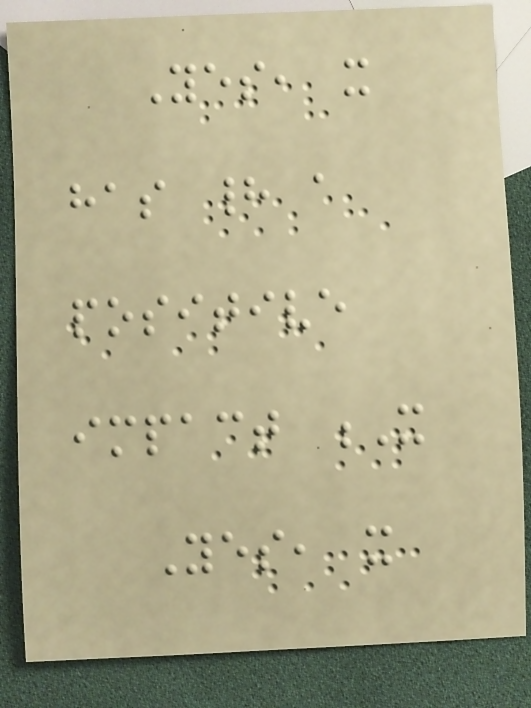Yes, it
has had a
positive
impact X
Yes, it
